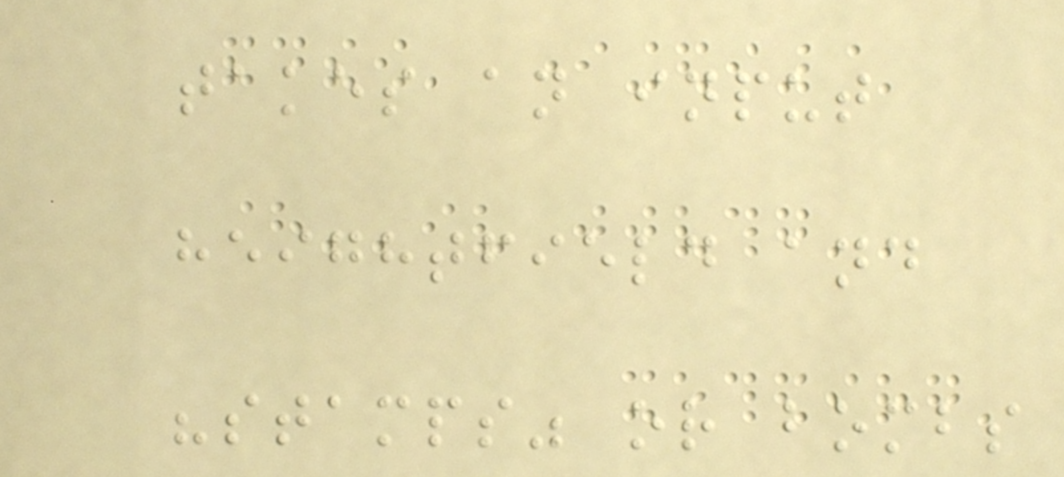takes an input
heightfield and
"stamps" or bombs
